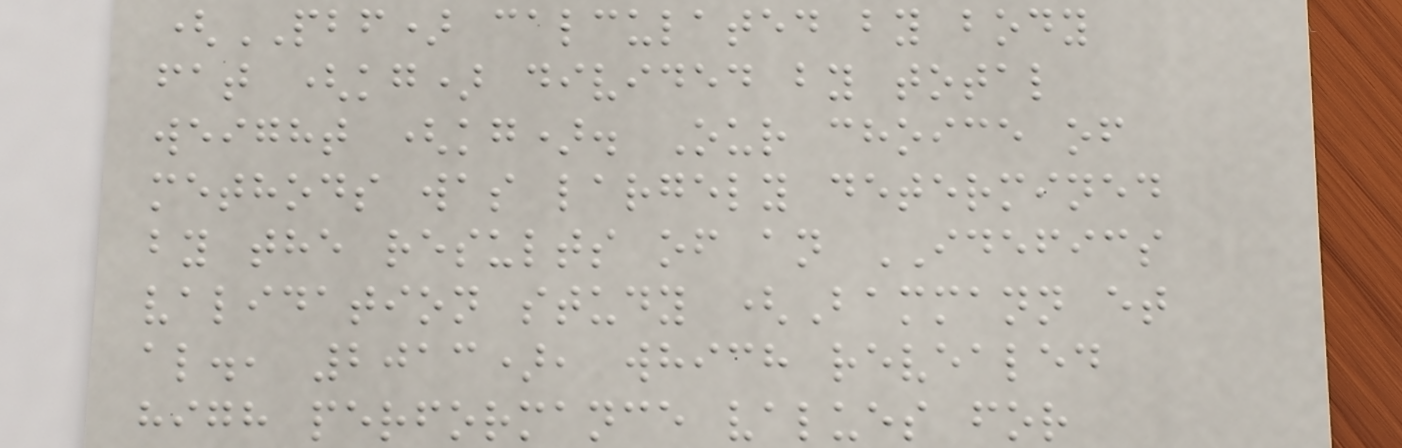(PBF) calculated by body
fat (kg) divided by total
weight (kg). Our choice of
methods was largely determined
by the results of an IDEFICS
validation study (Bammann et
al., 2013), which revealed
high performance values for
